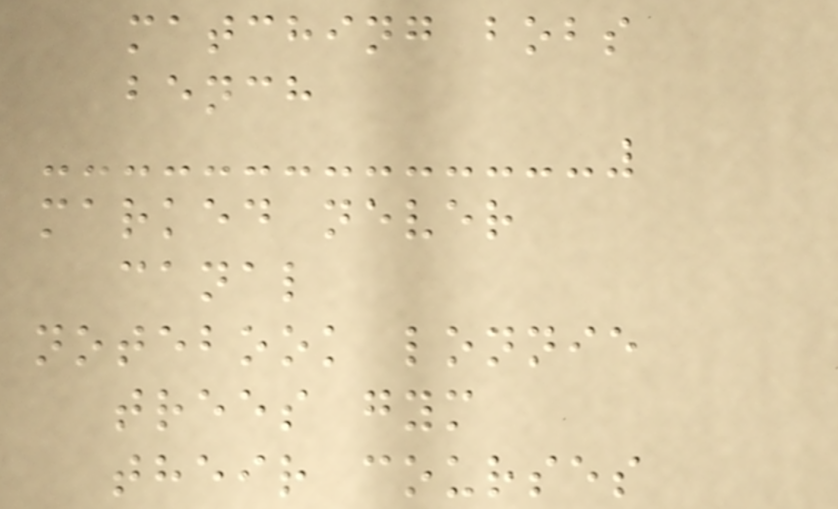matching bobs
bench
marked never
canal
notebook lonnie
trees gym
their courses
